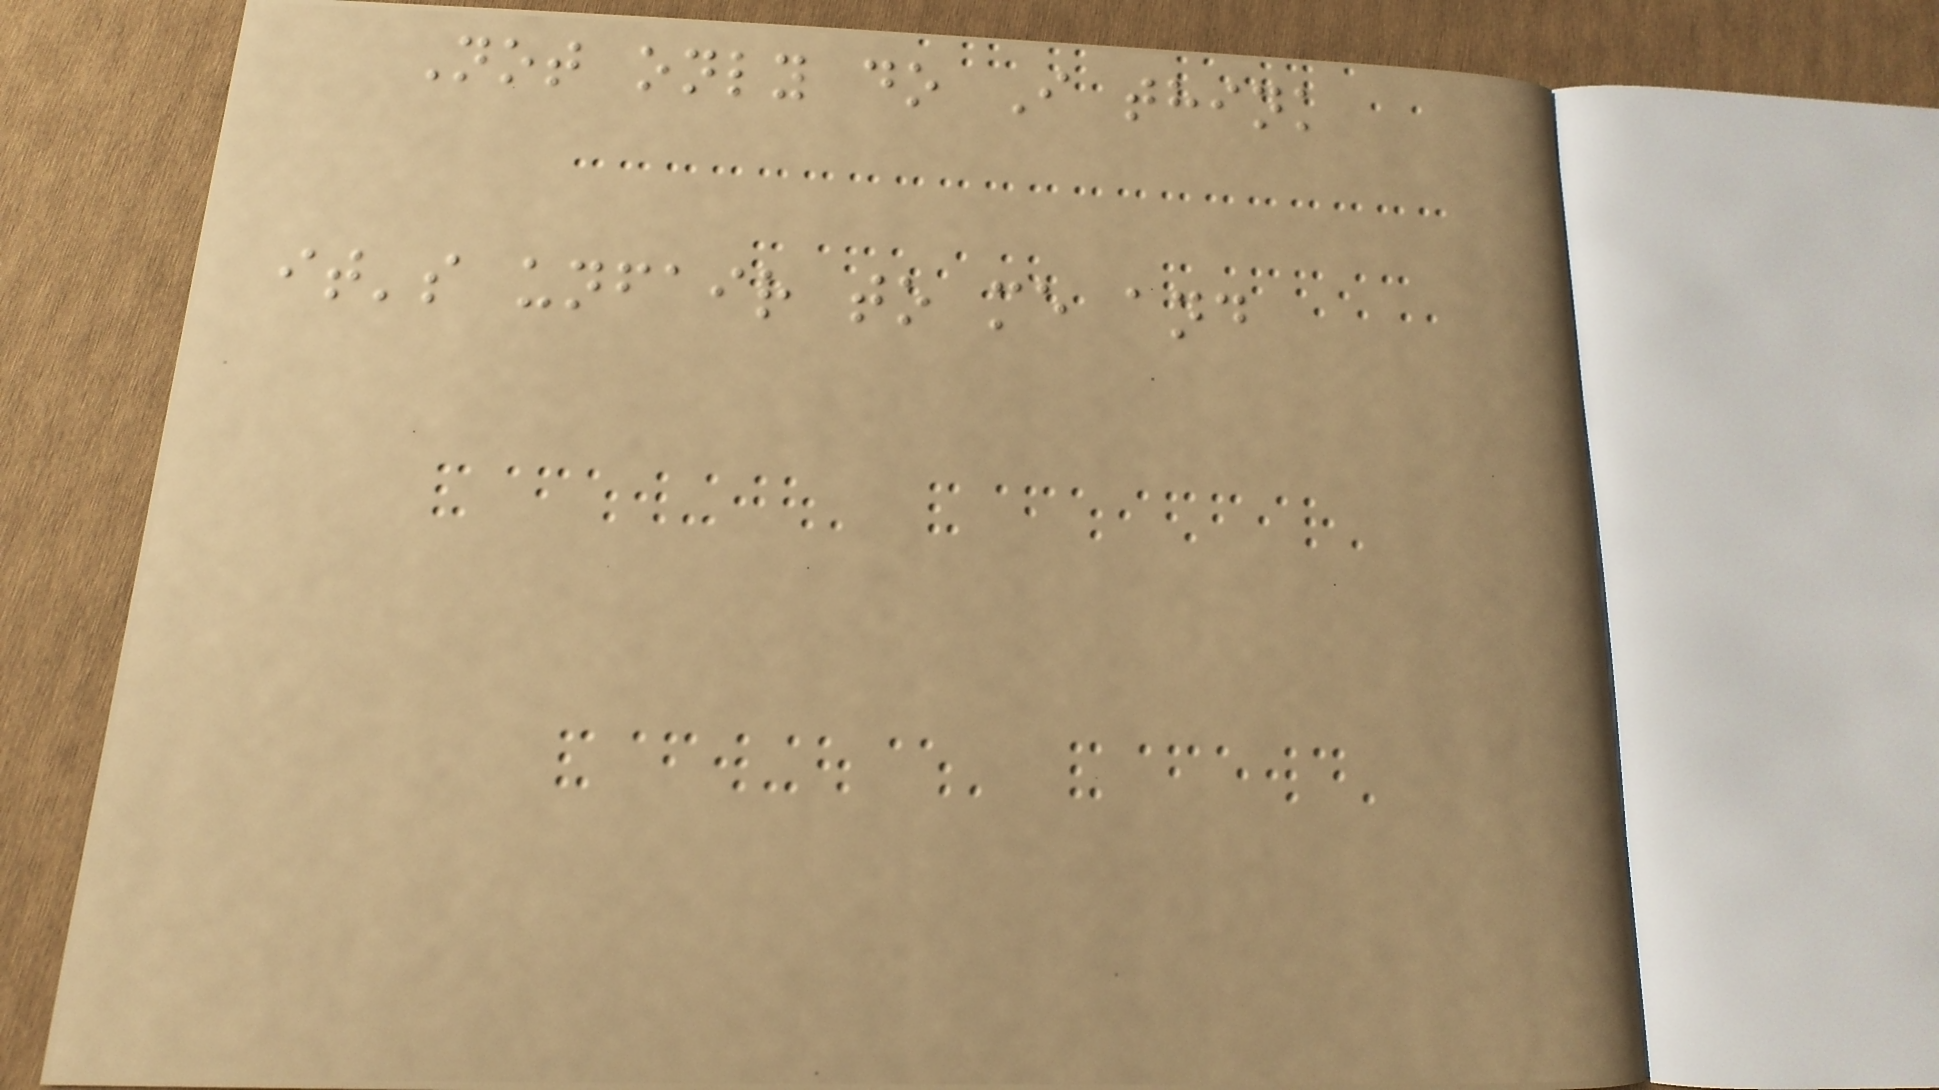Not only do I think
it's unfair to me and
